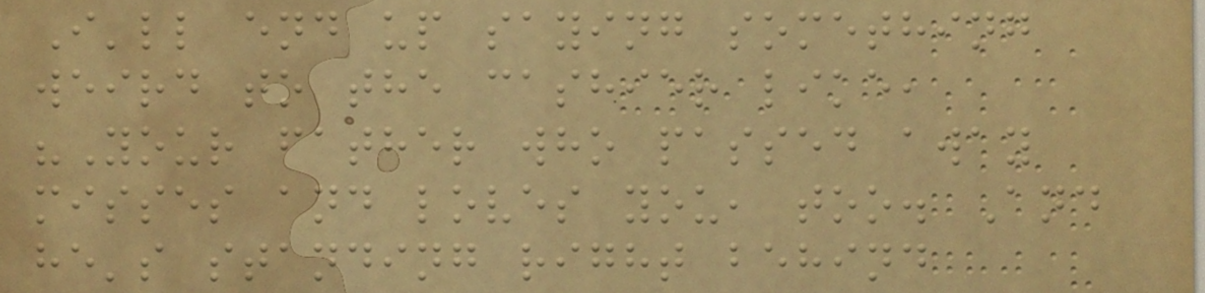I'll end up saying something
weird to the cashier like,
"Your father who passed away
misses and loves you, too. And
he's standing right behind
